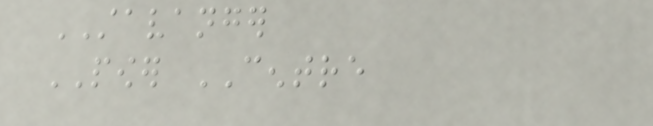STAVANGER
POWER CENTRE
